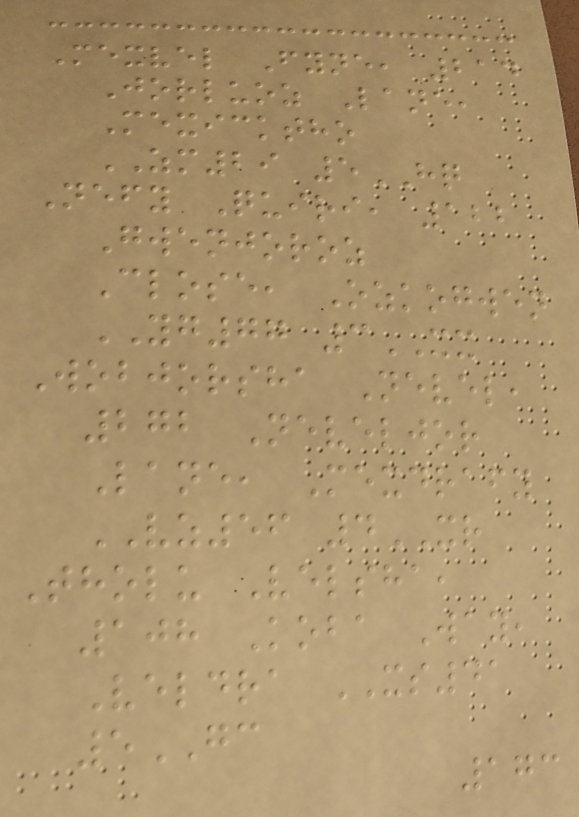Mexvel Fyne, 214
Jorluoz Lane,
Mexicktho
ZM29 5HQ
Nefy Quiri, 122
Gwenjoroz
Close, Ozkogwen
YG77 3XX
Wobjorsha Nevel,
272 Neveljor
Lane, Mexdrafy
VZ56 4XR
Tholu Velsha,
108 Koba Way,
Veldra XS41
5GC
173
